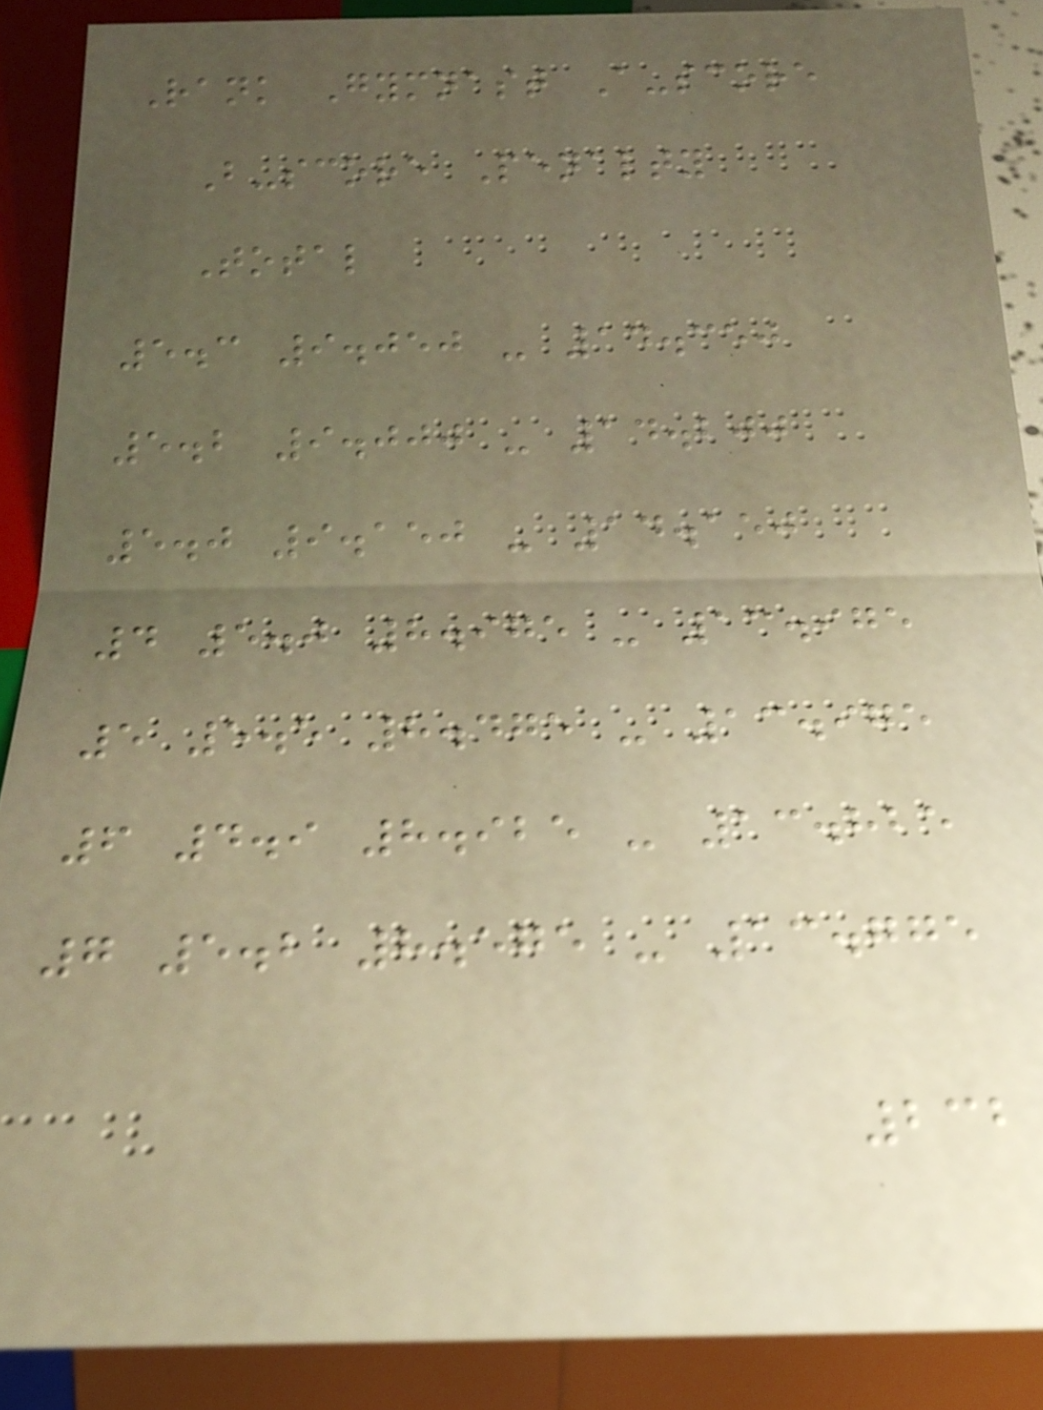Rank Gymnast A-score
B-score Penalty
Total
5.3 9.050 - 14.350
5.2 9.000 - 14.200
5.0 9.150 - 14.150
4 5.0 8.975 - 13.975
5 5.5 8.475 - 13.975
6 4.9 8.925 - 13.825
7 5.2 8.575 - 13.775
232
